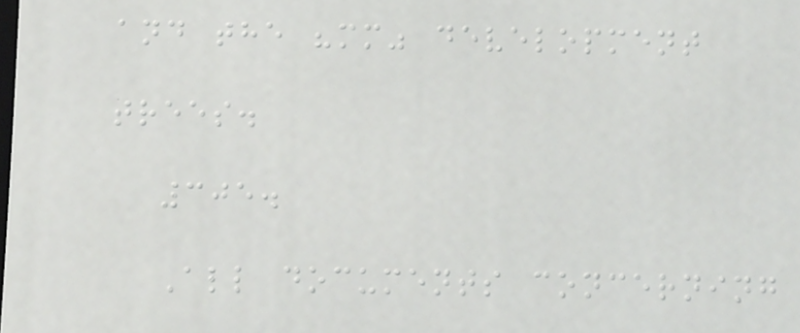and the "mm" development
trees.
305.
All documents concerning
